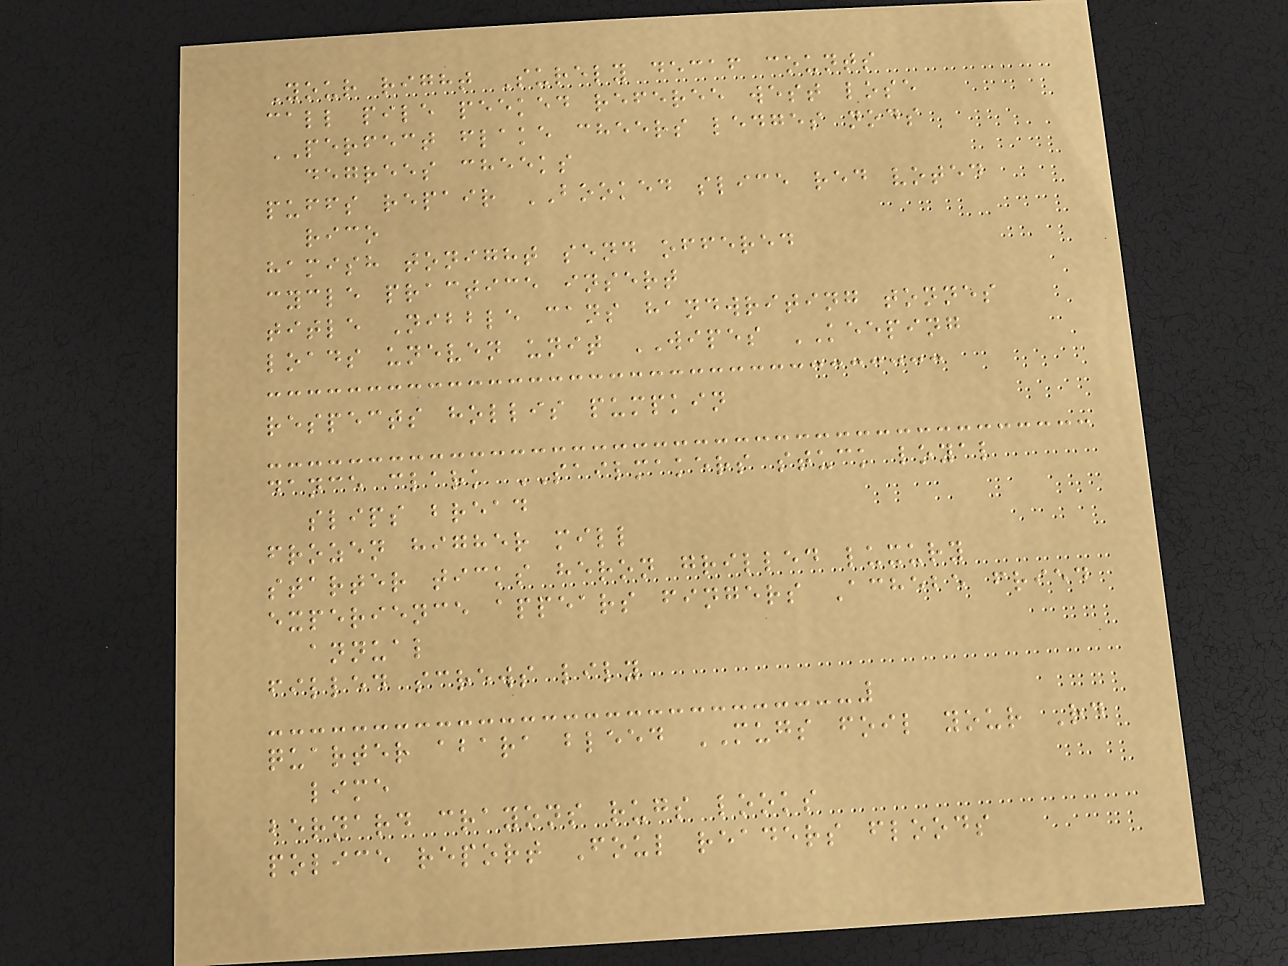Your right Surely decaf counts
call pile peeked referee west lose
PERFECT flake cheers ledges nods
degrees cheeks
puffs repair BOOKED slice red voted
rico
hamish tonight send offered
cycle practice insert
title Nibble cans handwriting tonnes
loads uneven unit WIPES KEEPING
respects hollis pumpkin
dance clark SAILMAKERS stuck loyal
slips bread
frozen higher mill
starter ticks heron grilled luxury
experience appears fingers Achebe fried
annual
filled screws lily
quarter abara bleed MUGS foil your Rd
lime
bernard crayons rugs looks
police report Foul readers floods
